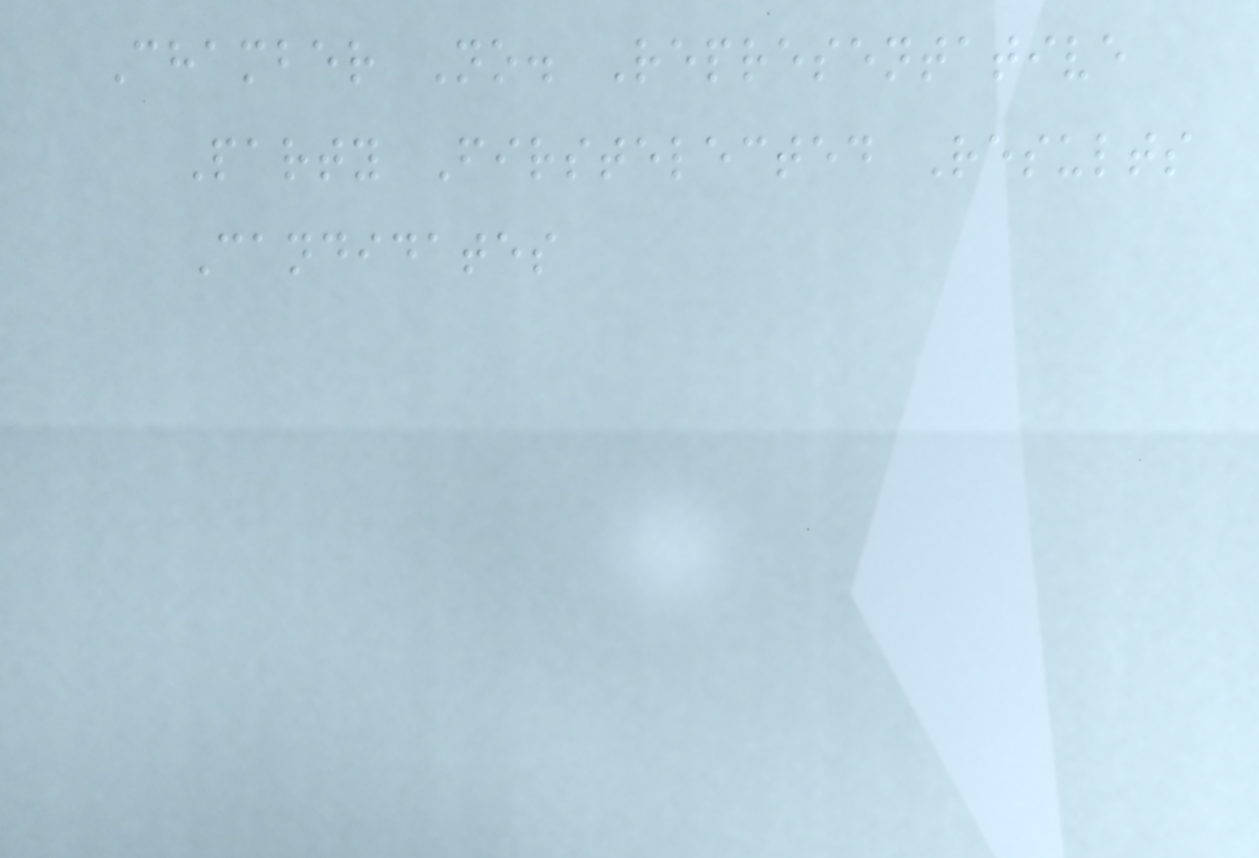Chamber No. Representative
Party Firstelected Results
Candidates
